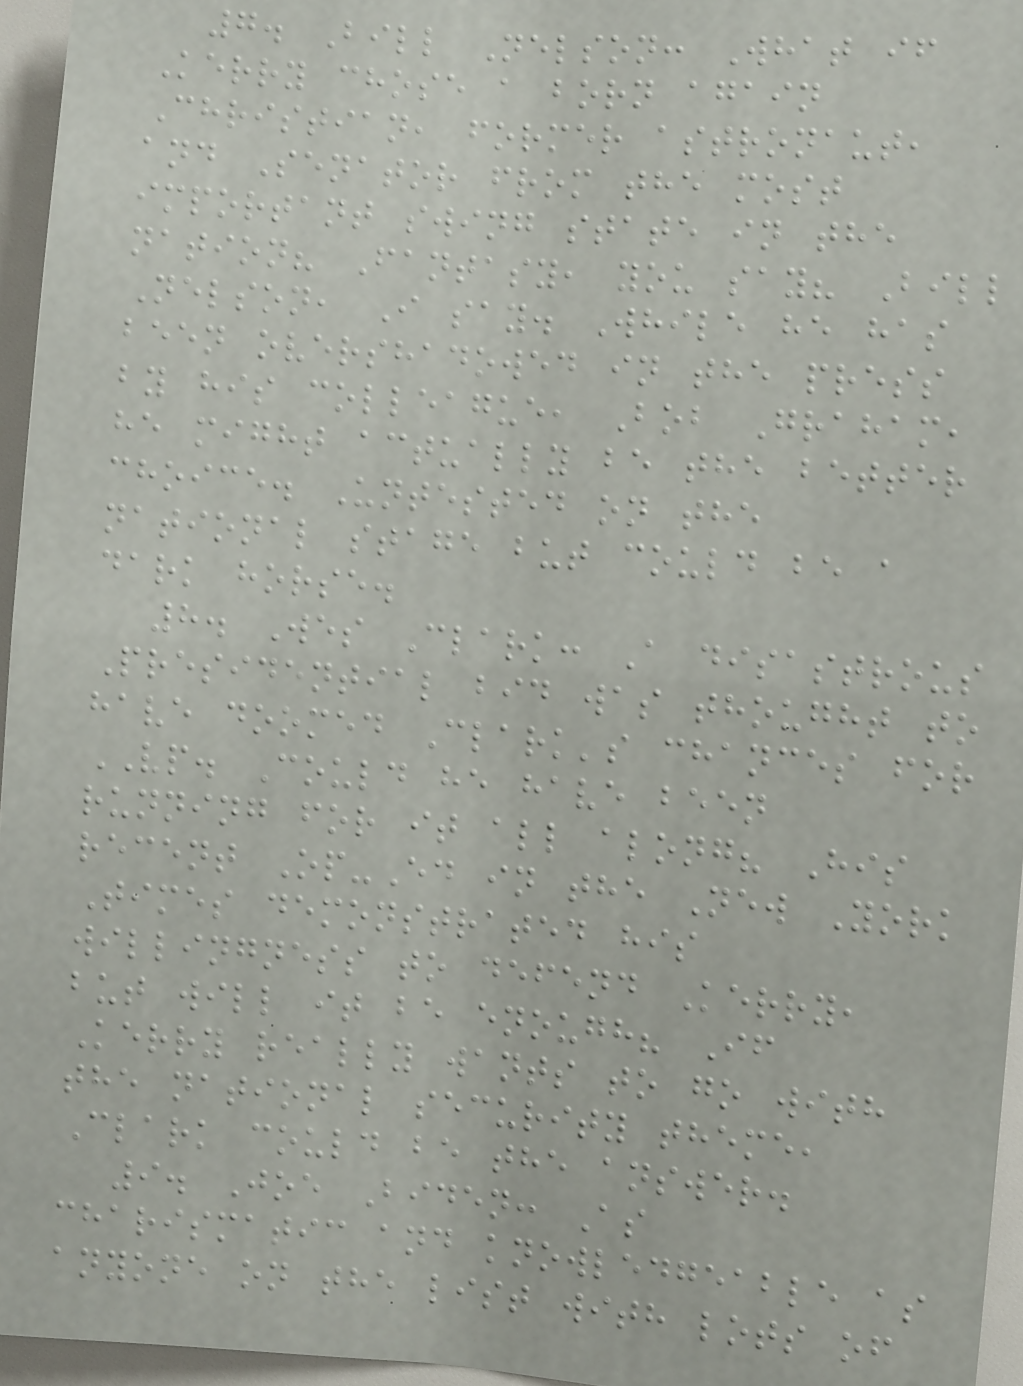7. Bill Nelson: What if
Kerry chose a born again
Christian, former astronaut,
and Senator from the most
important swing state in the
nation? Fantasy, you say? Bill
Nelson, I say. While he has
been overshadowed in the press
by his colleague, Bob Graham,
he might actually be the better
choice. Untested on the
national stage but could be a
dark horse.
8. Wes Clark: A disastrous
Presidential bid was thought to
have doomed Clark's chances for
VP. Could he have been
running for it all along? His
recent Op-Ed in the New York
Times demonstrated his
willingness to defend Kerry,
but will it be enough? If
Kerry really wants to go with
the national security theme,
Clark could be the answer.
9. Joe Biden: As
charismatic and knowledgeable as
anyone on the list with lots of
